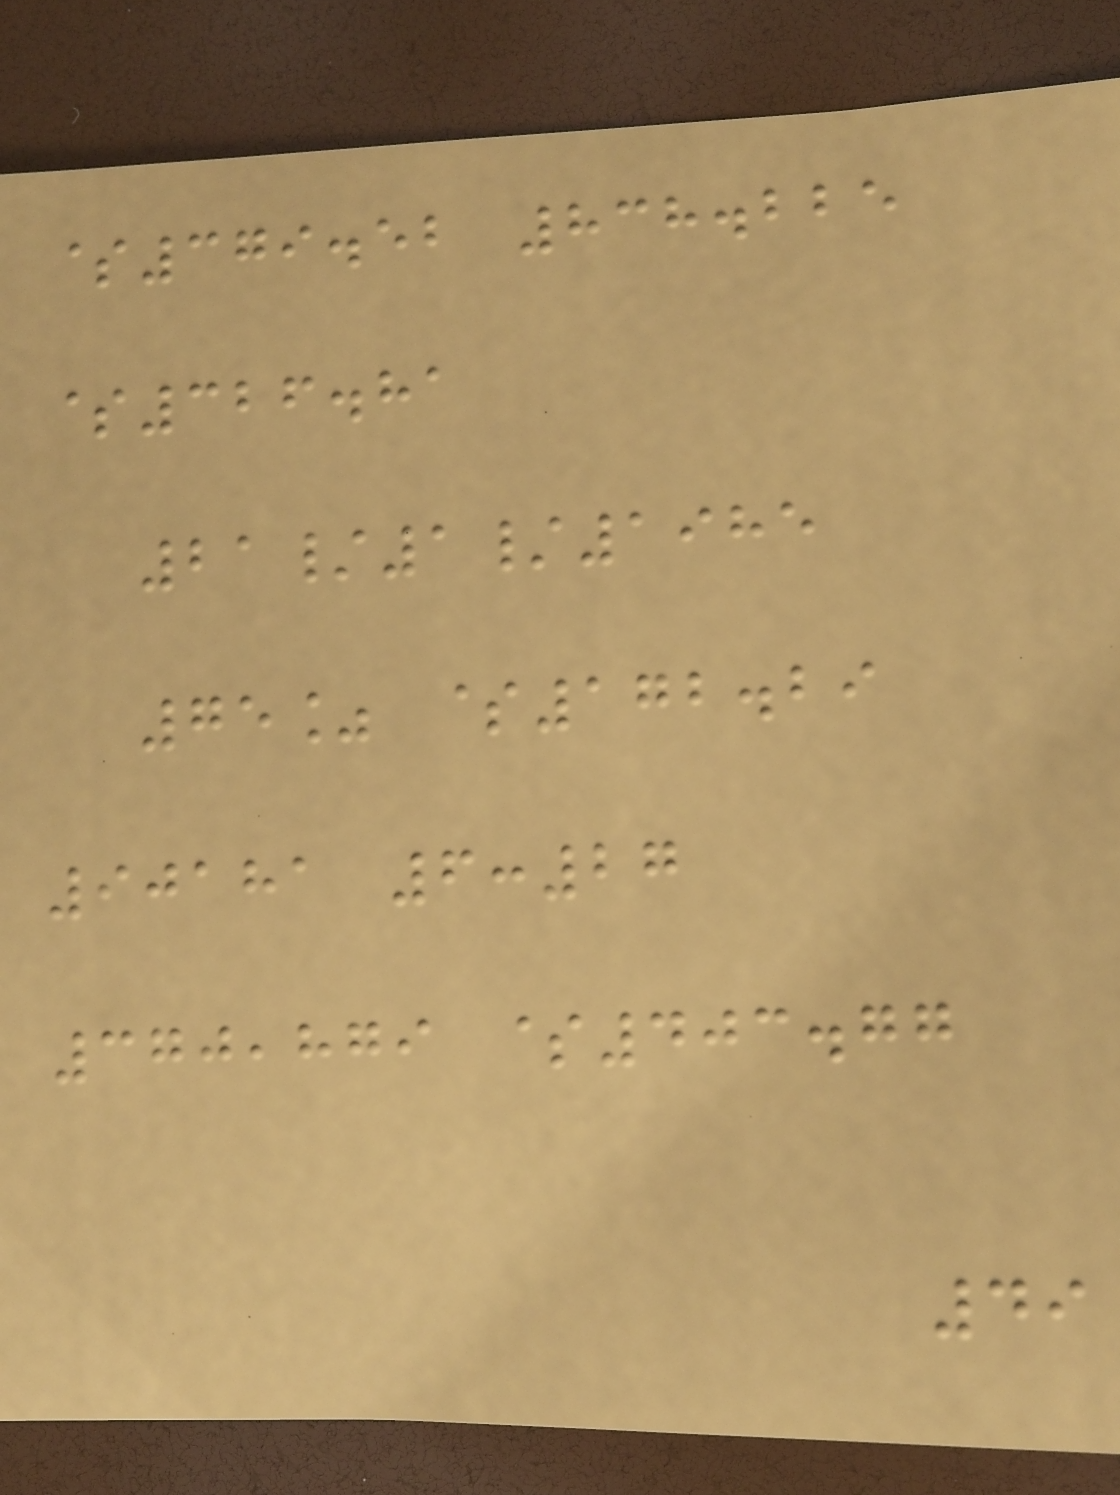$379.52 838.225
$326.81
21/1/1985
75% $172.29
90181 6:27
370,879 $403.77
49
